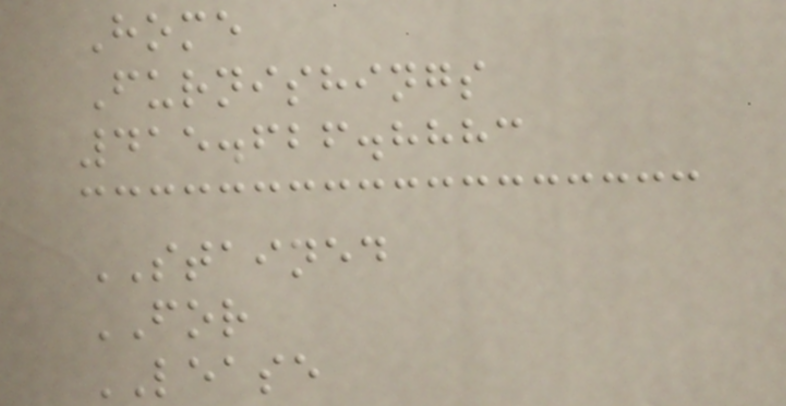Home
Furnishings
415.626.8883
STAINED
FOR
LEASE
